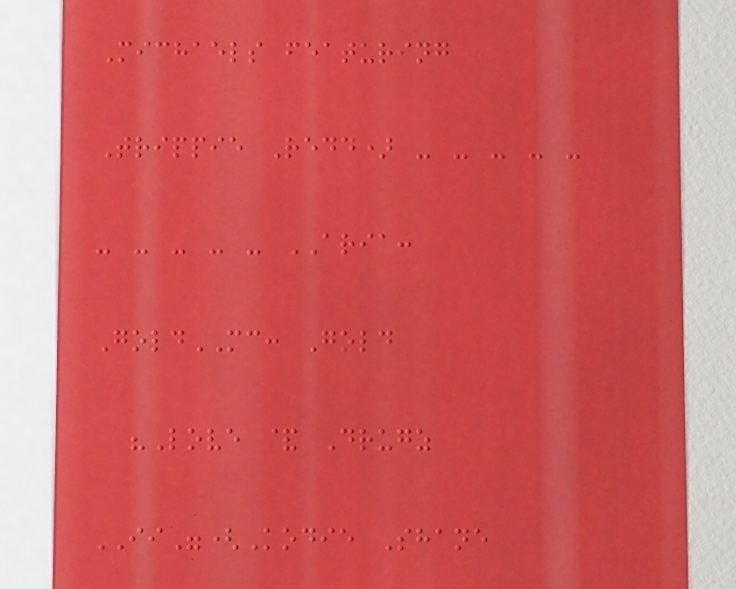Michaels featuring
Trippie Redd) - - - - -
- - - - - ARIA:
GoldMC: Gold
"Love & Drugz
II"(Kodie Shane
